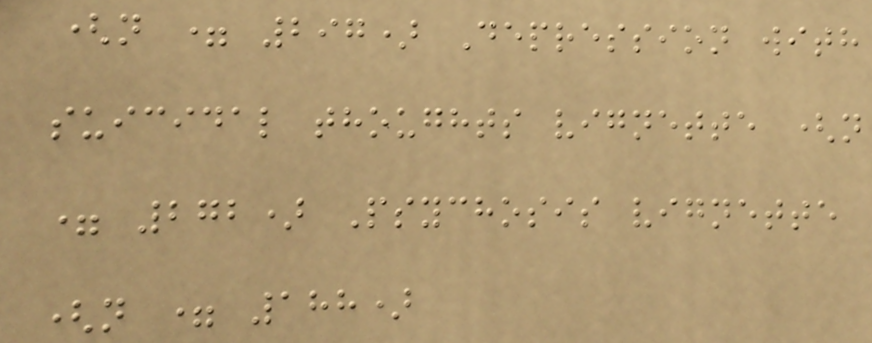(n = 297) Depression with
suicidal thoughts vignette (n
= 272) Psychosis vignette
(n = 188)
